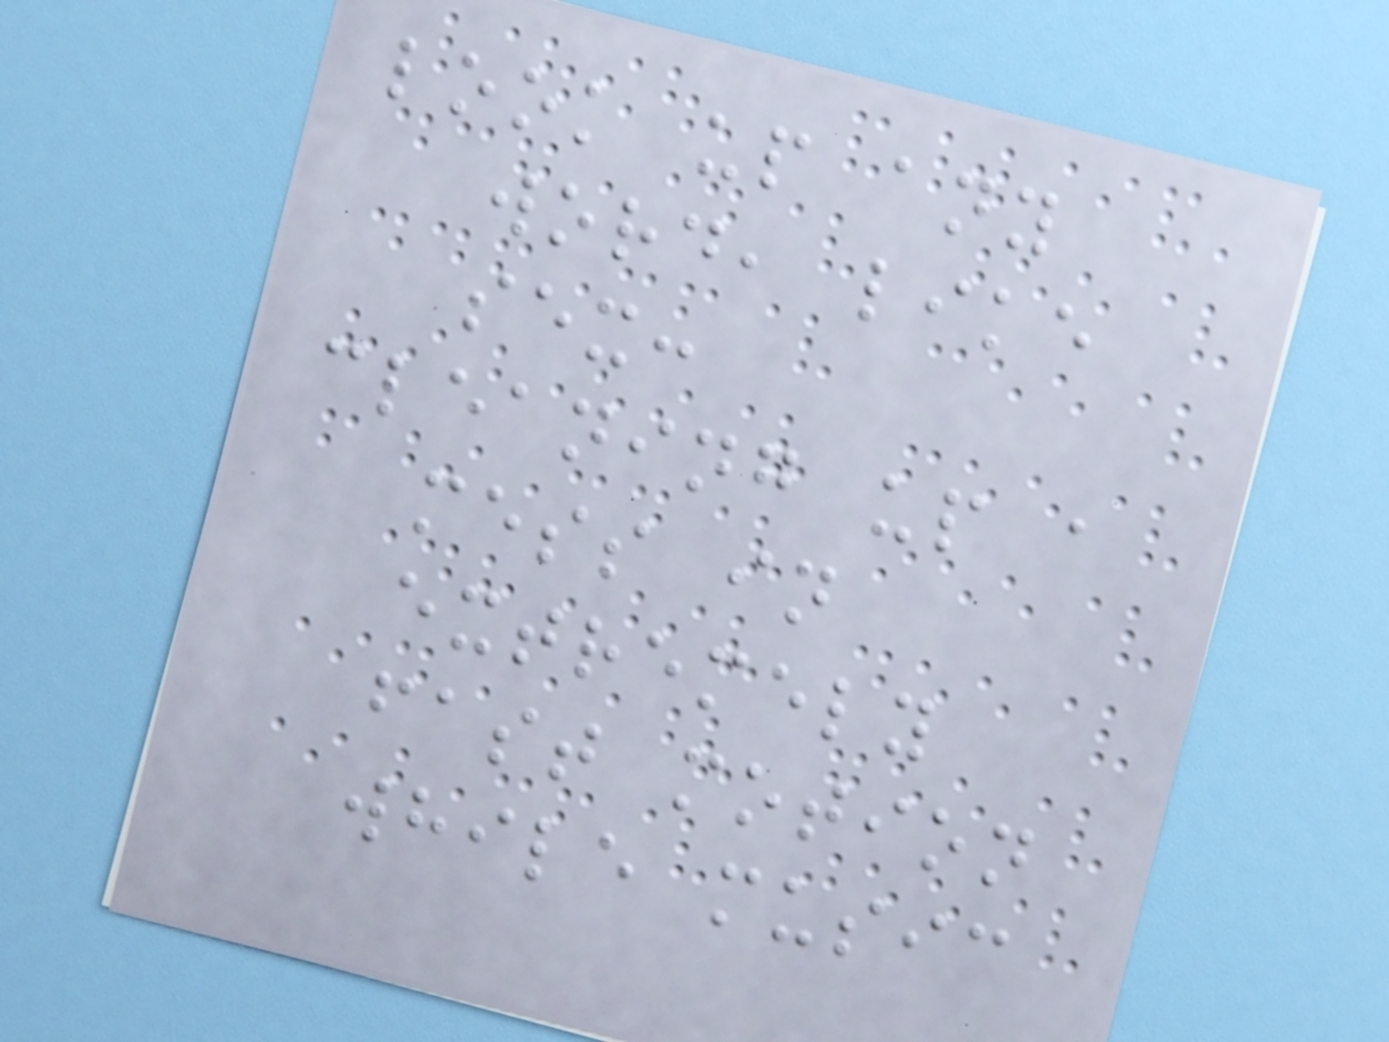look up any
word, like
sex:
cleaning up a
mess in
extremely
fast motion
while music
